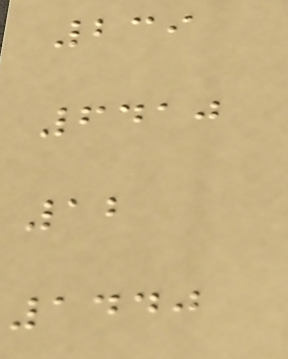239
6410
12
1440
